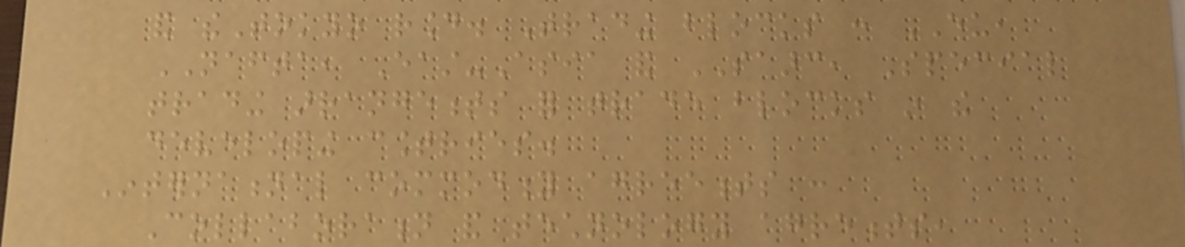and theTokyo round. Trading blocks : EU,
NAFTA, East-Asia and SAARC, Special
trading arrangements for trade blocks in the
developing countries.
International commodity agreements :
Collaboration and technology agrements,
